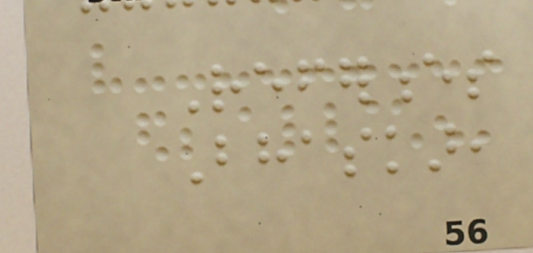References
Bhaskar,
